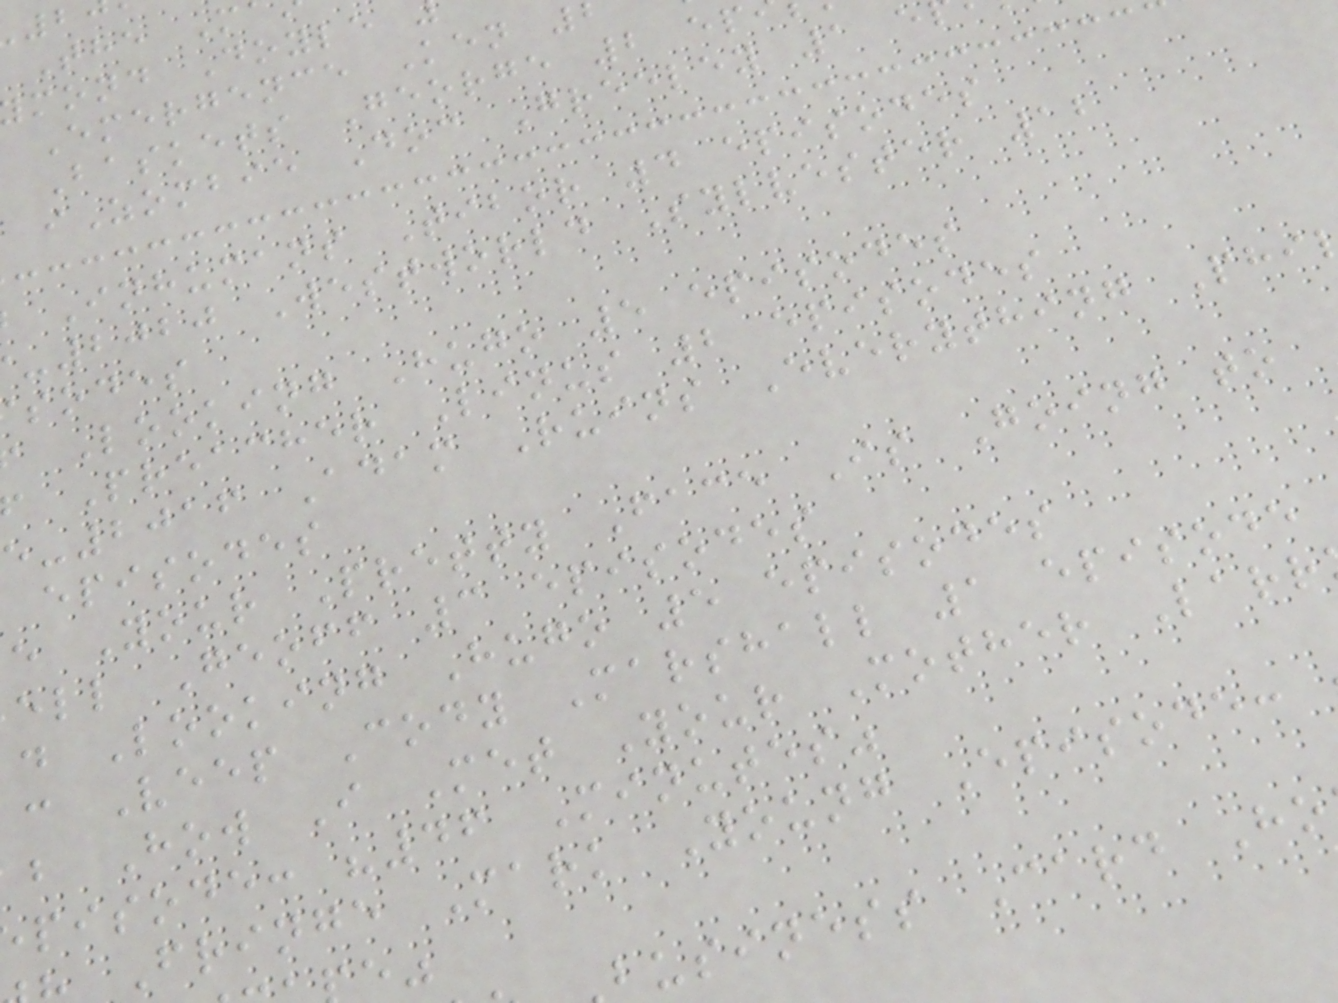mond Doyle
Emergence Ken
Baskets George 2 ep
iZombie Doc Greeley 1 e
Inhumans Tibor 4 episodes
-2020 Westworld Sylvester 12
sodes
Looking Hugo 5 episodes
Preacher Linus 2 episodes
-2016 Adam Ruins Everything Phi
episodes
e Your Pretty Face Is Going to
ell Geoff 3 episodes
d Looking Hugo 5 episodes
c Veep Cody Marshall 1 episode
b How I Met Your Mother Larr
pisode: "46 Minutes"
Fringe Mark Young Episode:
business Card Ho
